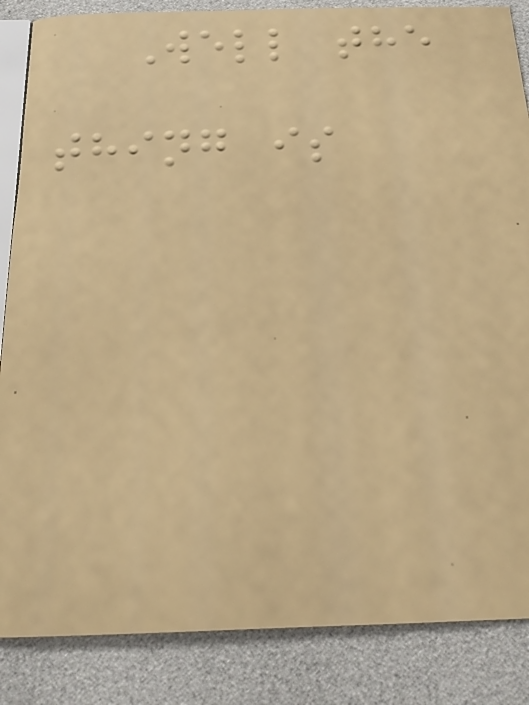Well the
thing is
